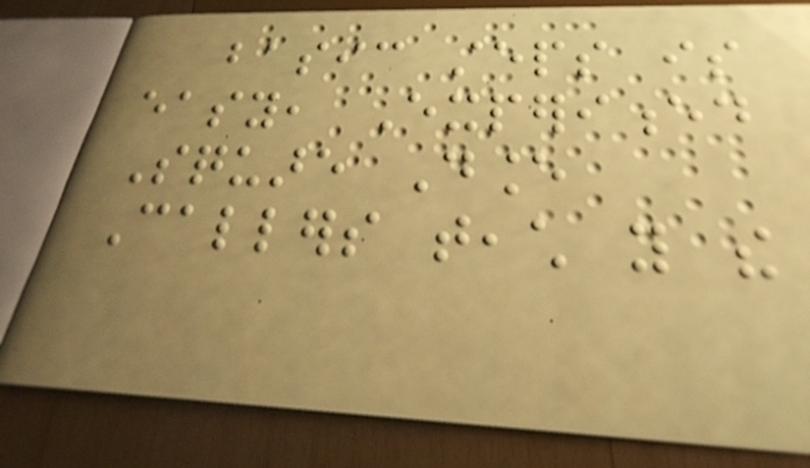basic steps is
easy, Experienced
Square Dance
Callers teach you the
